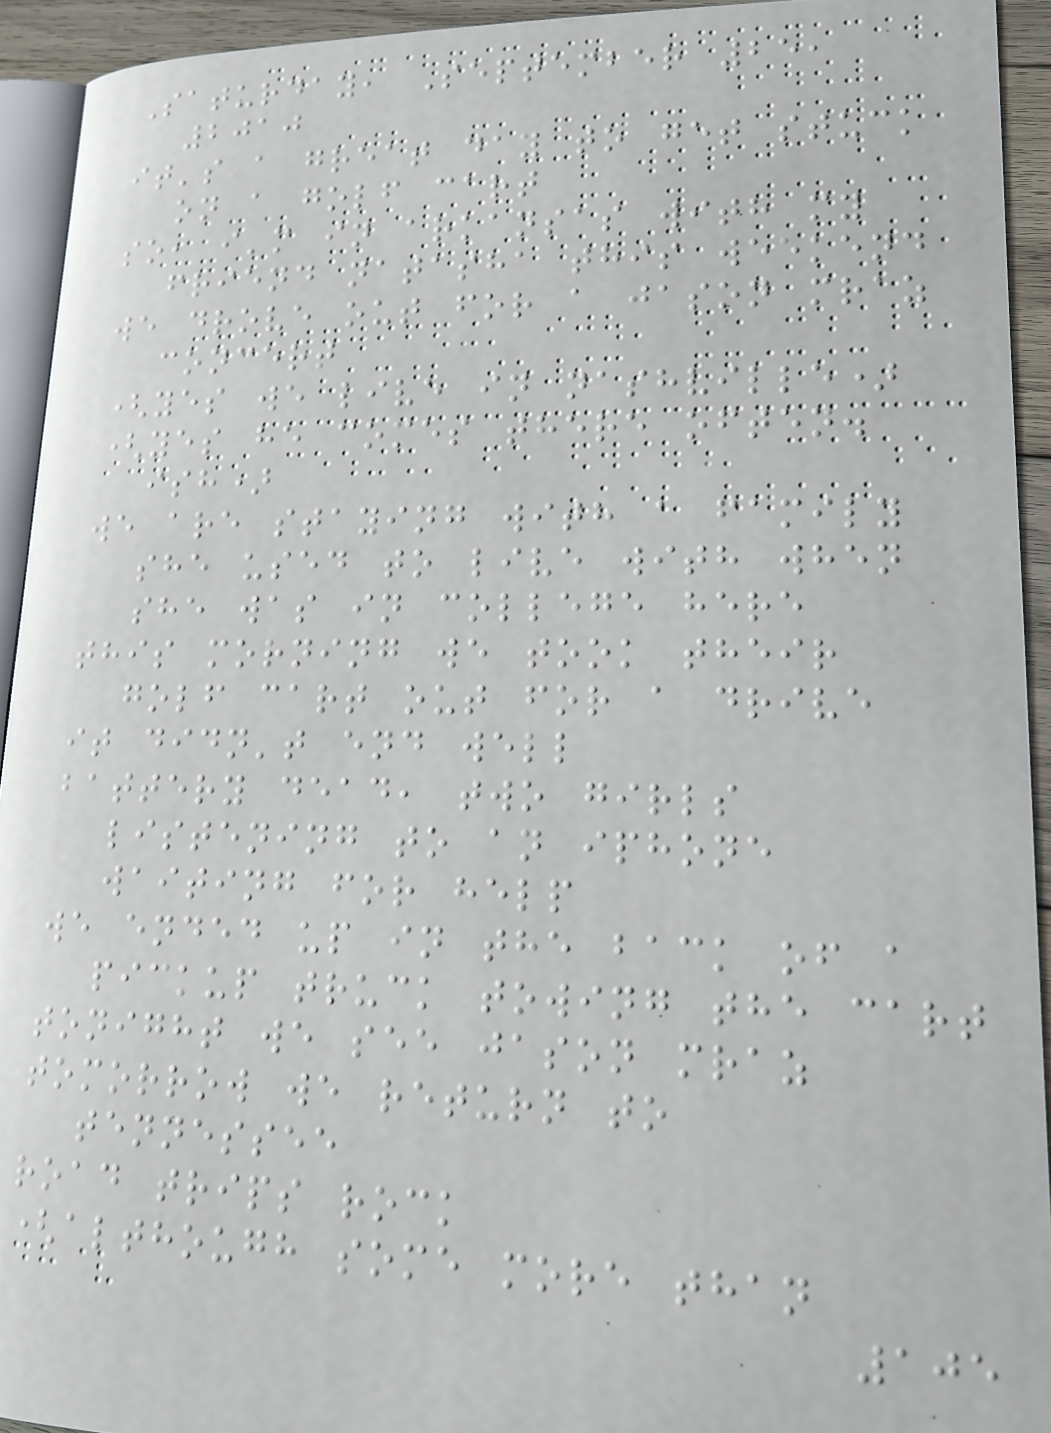Saturday, September 25,
2010
it's a great day to get stuck
on a golf cart
so, i'm in arkansas with my
friend natasha this weekend
we drove out for a jason mraz
concert
(yes we live in nashville)
(yes he comes there often.
ish)
we are staying with a family
she used to live with when
she was in college here
this morning we took their
golf cart out for a drive
it didn't end well
battery dead, two girls
listening to an iphone
waiting for help
we ended up in the back of a
pickup truck towing the cart
tonight we see jason mraz
tomorrow we return to
tennessee
road trips rock
(although some more than
105
